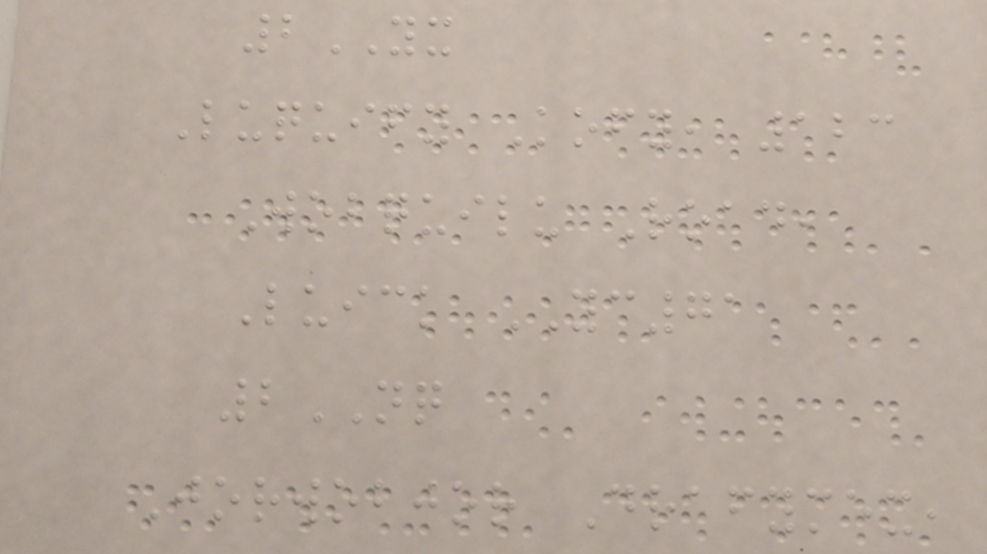2YX
Luquify Kofy, 123
Wobquilu Road,
Luick YC71
2NQ
Jorwobjor Drafymex,
